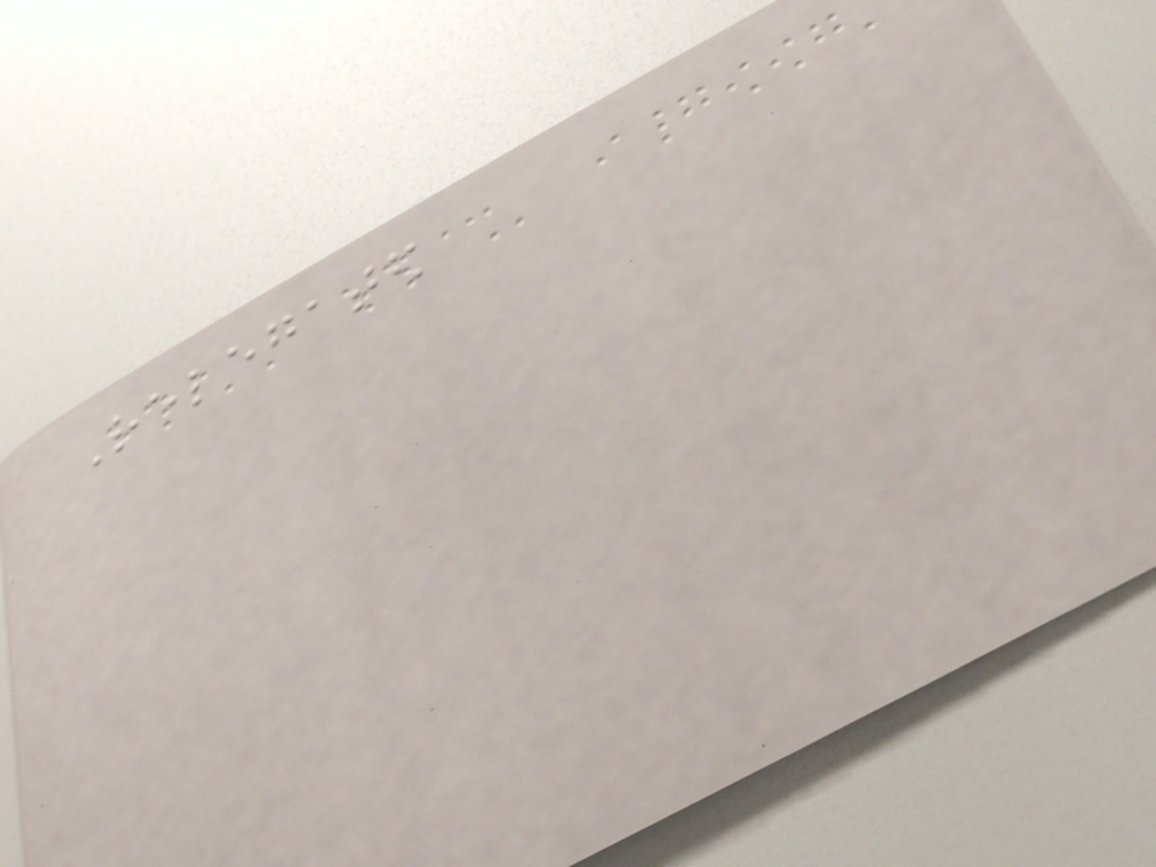Relegated
